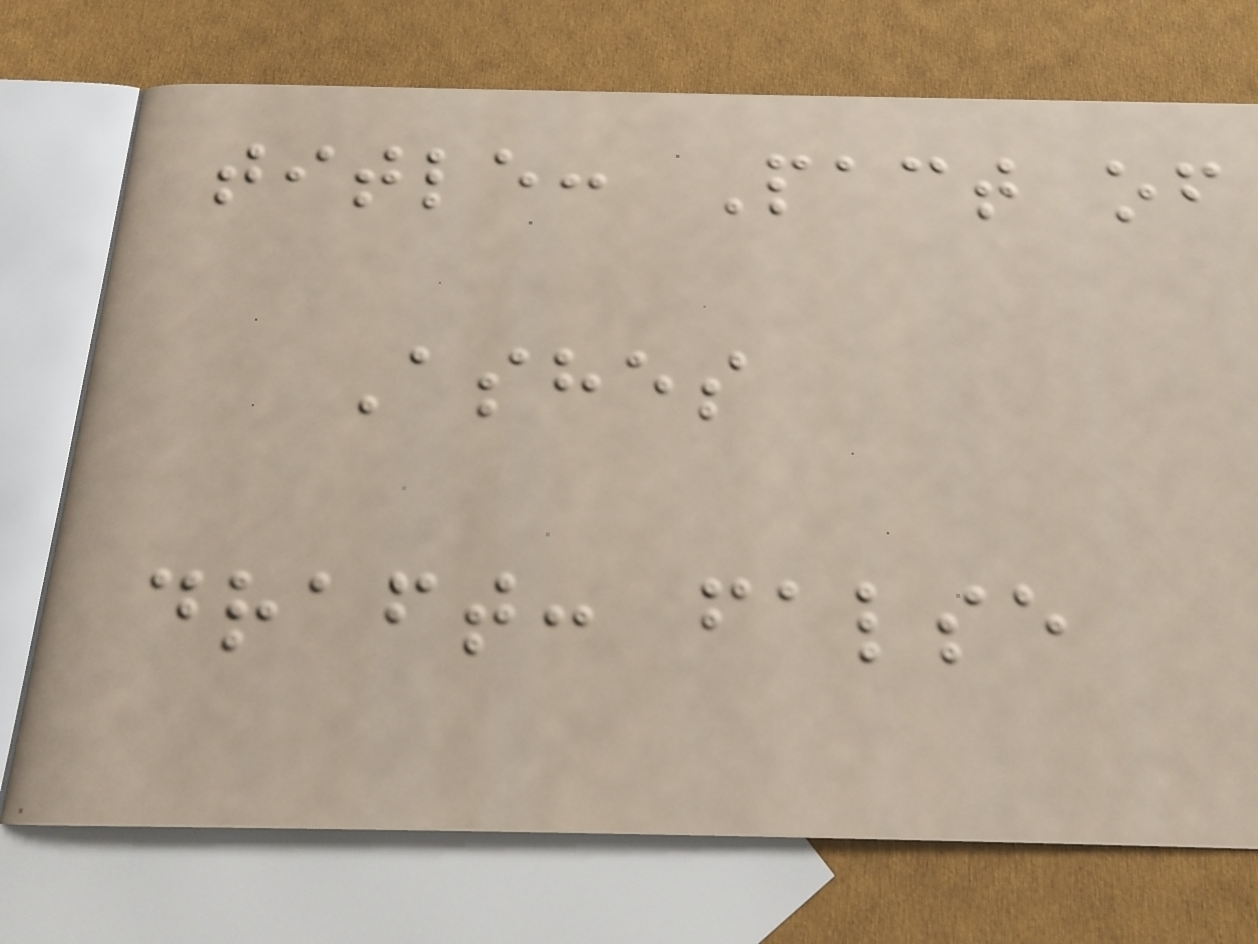title: Pact of
Ashes
draft: false
